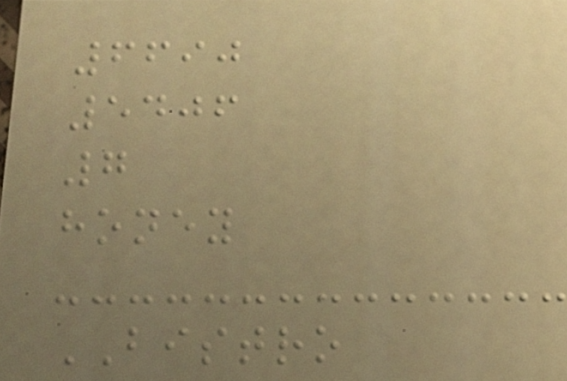6690
5406
7
honey
BISTRO
